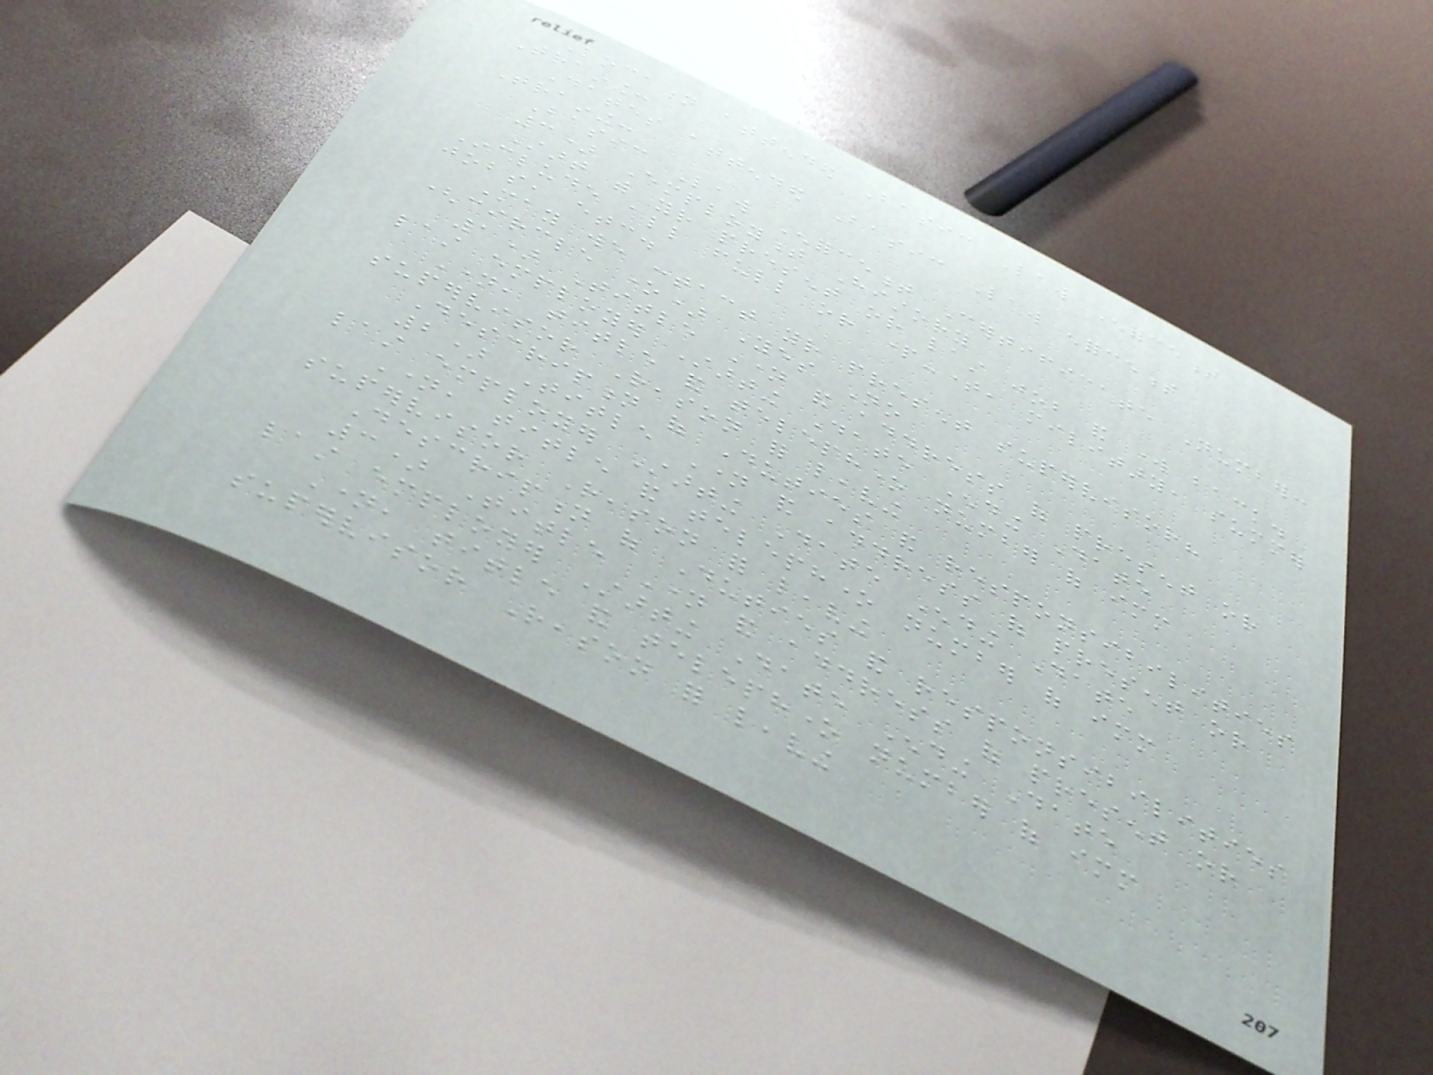Location attended Basic Law Enforcement
Training:
Dates attended Basic Law enforcement
Training:
Basic Law Enforcement Certificate Number:
3) Employment History
Start with your present or last job and work back.
Include all full or part-time, military, summer
jobs, etc.
May we contact your present supervisor?
(circle one) Yes No
1) Title Name and address of present or
last employer Starting Date Ending Date
Name, title and telephone number of immediate
supervisor Reason for leaving
Description of Duties and responsibilities
2) Title Name and address of present or
last employer Starting Date Ending Date
Name, title and telephone number of immediate
supervisor Reason for leaving
Description of Duties and responsibilities
3) Title Name and address of present or
last employer Starting Date Ending Date
Name, title and telephone number of immediate
supervisor Reason for leaving
